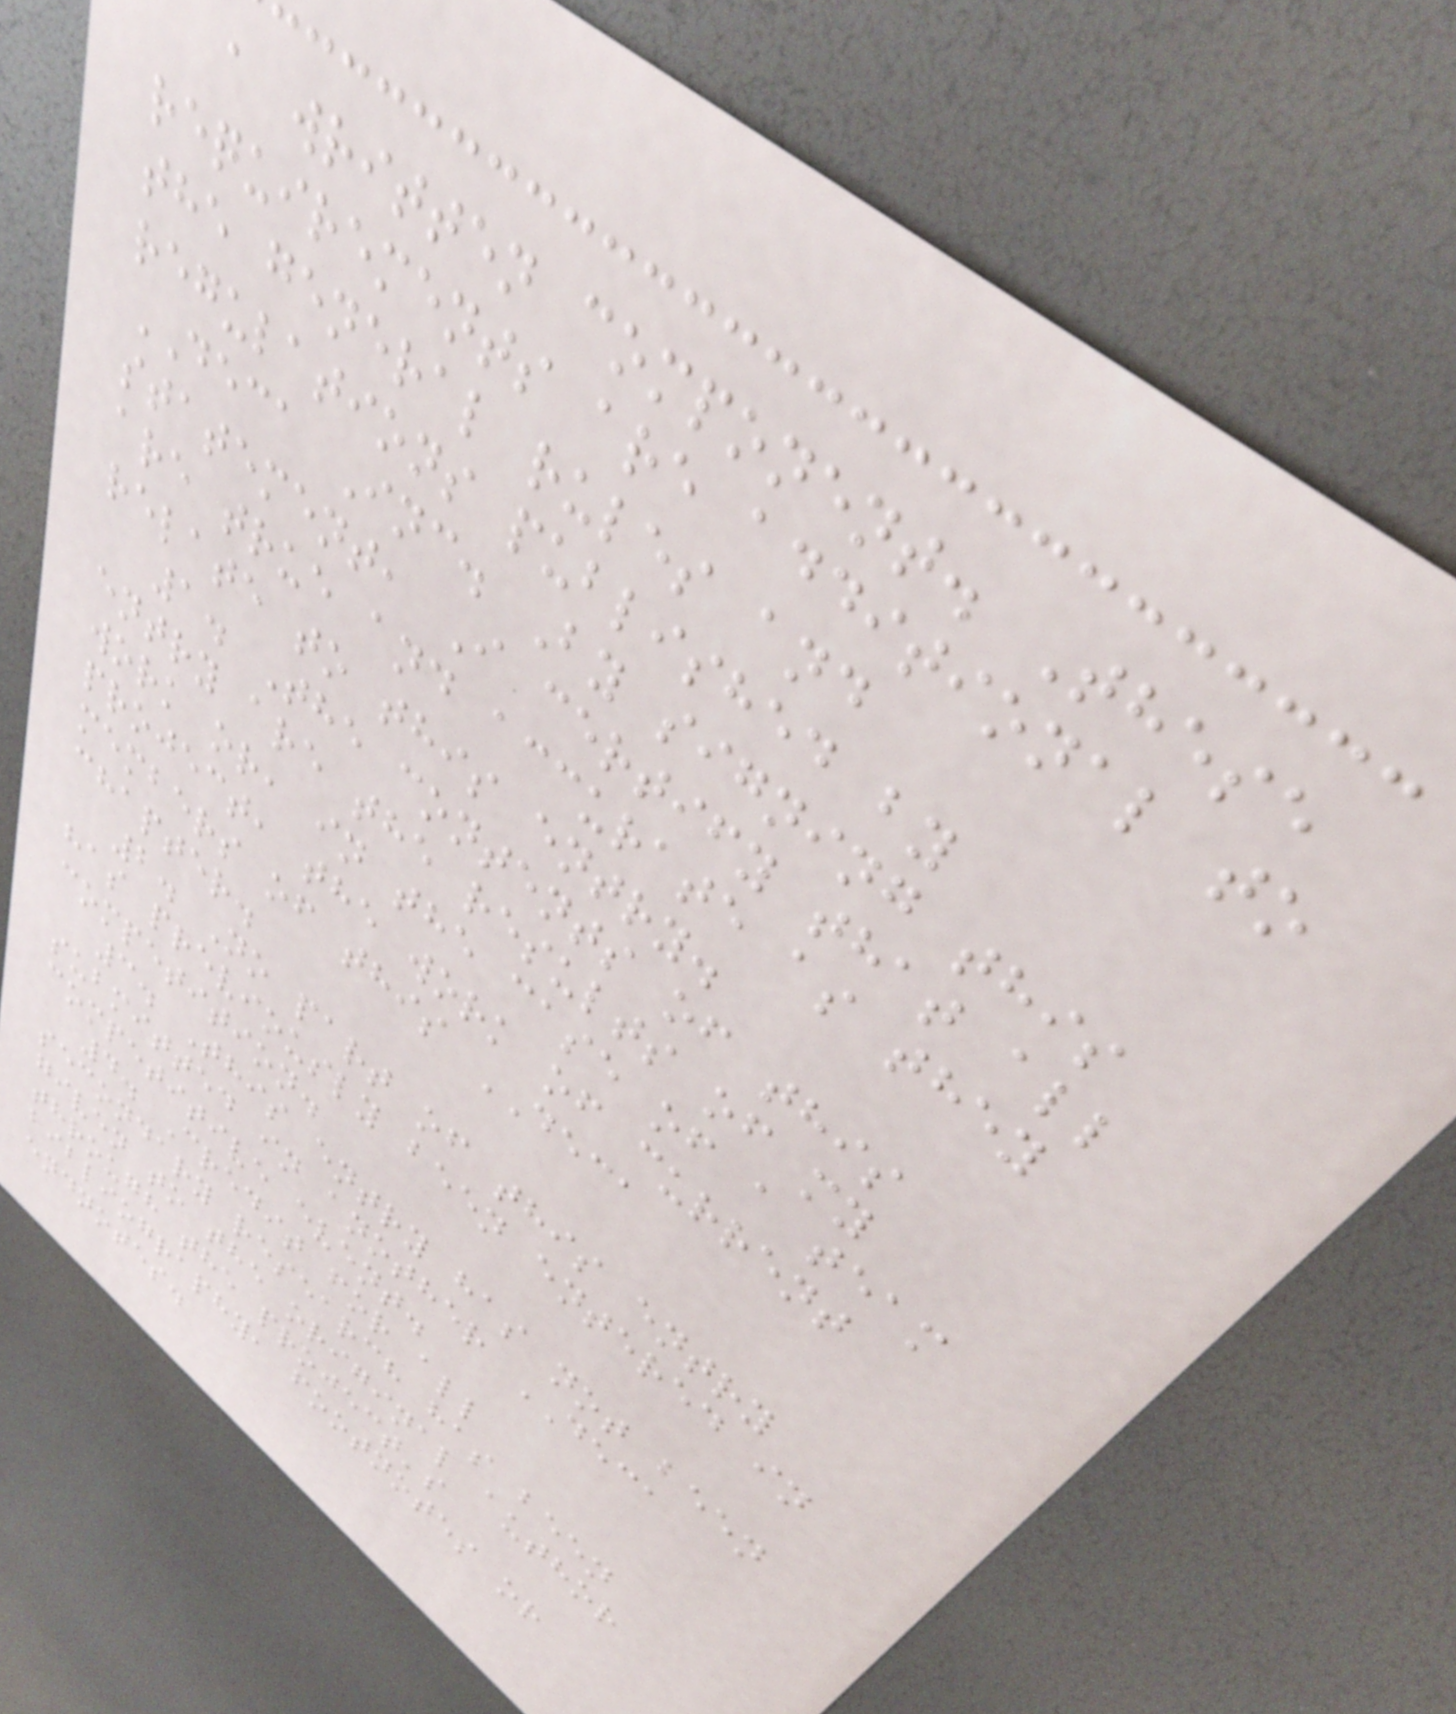a written component. These
requirements are additional to
the general rules and
regulations published by
DECA Inc. By signing this
statement, I certify that all
are true and accurate as they
relate to this entry.
1. The contents of this
entry are the results of my
work or, in the case of a team
project, the work of current
members of this DECA
chapter.
2. No part of this entry
has previously been entered in
competition.
3. This entry has not been
submitted in another DECA
competitive event.
4. Credit for all
secondary research has been
given to the original author
through the project's
bibliography, footnotes or
endnotes.
